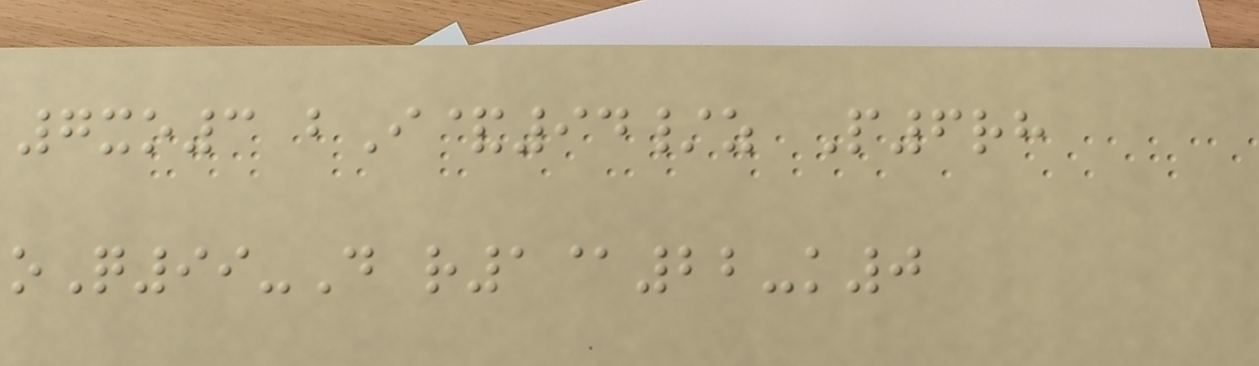7xo3 bI&94/z P6rh
oQ99-D r1@22-k0
